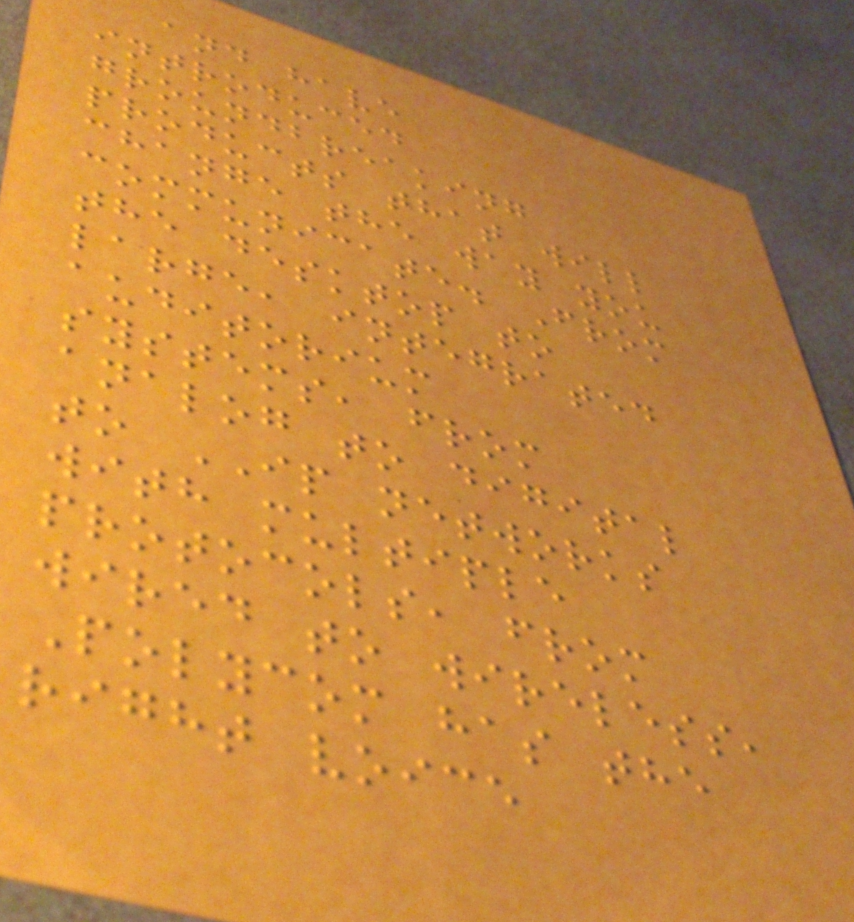and have
introduced
groundbreaking
products that will
change the way you
communicate. From
the desktop to
large, integrated
auditorium
systems, from
analog to digital
to IP networks
with multiple
protocols, from
wired to wireless,
Polycom has the
right voice
